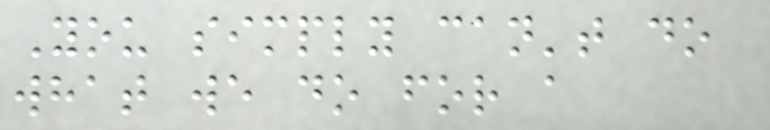You simply can't do
what we do for a
